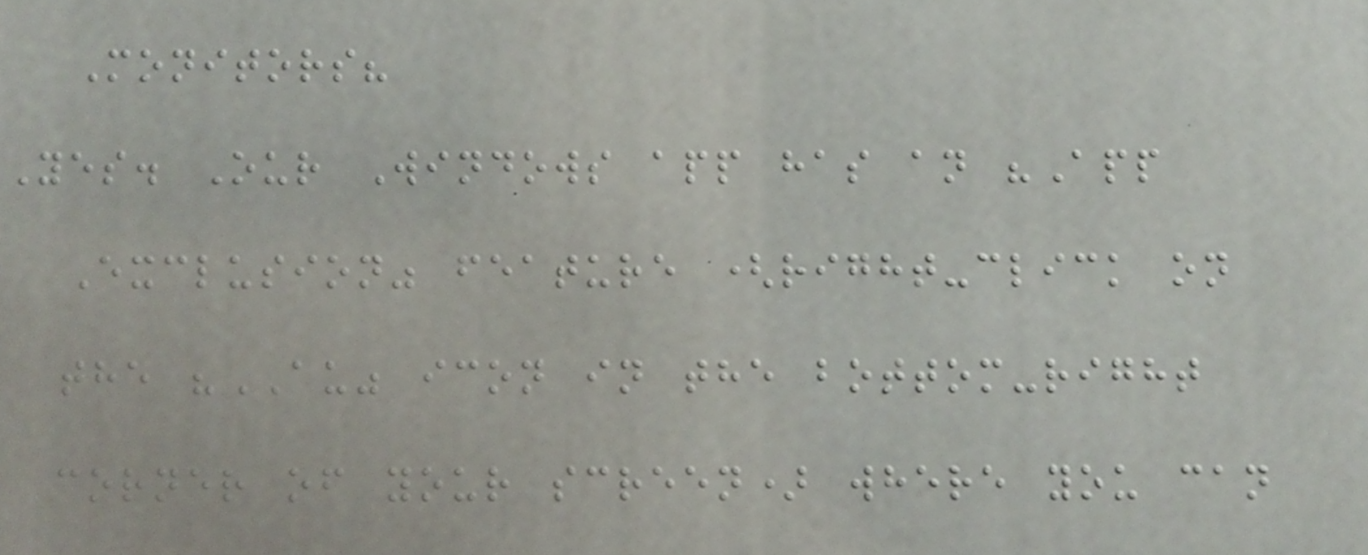Monitors?
Yes. Our Windows app has an "App
Exclusion" feature (right-click on
the "AU" icon in the bottom-right
corner of your screen) where you can
